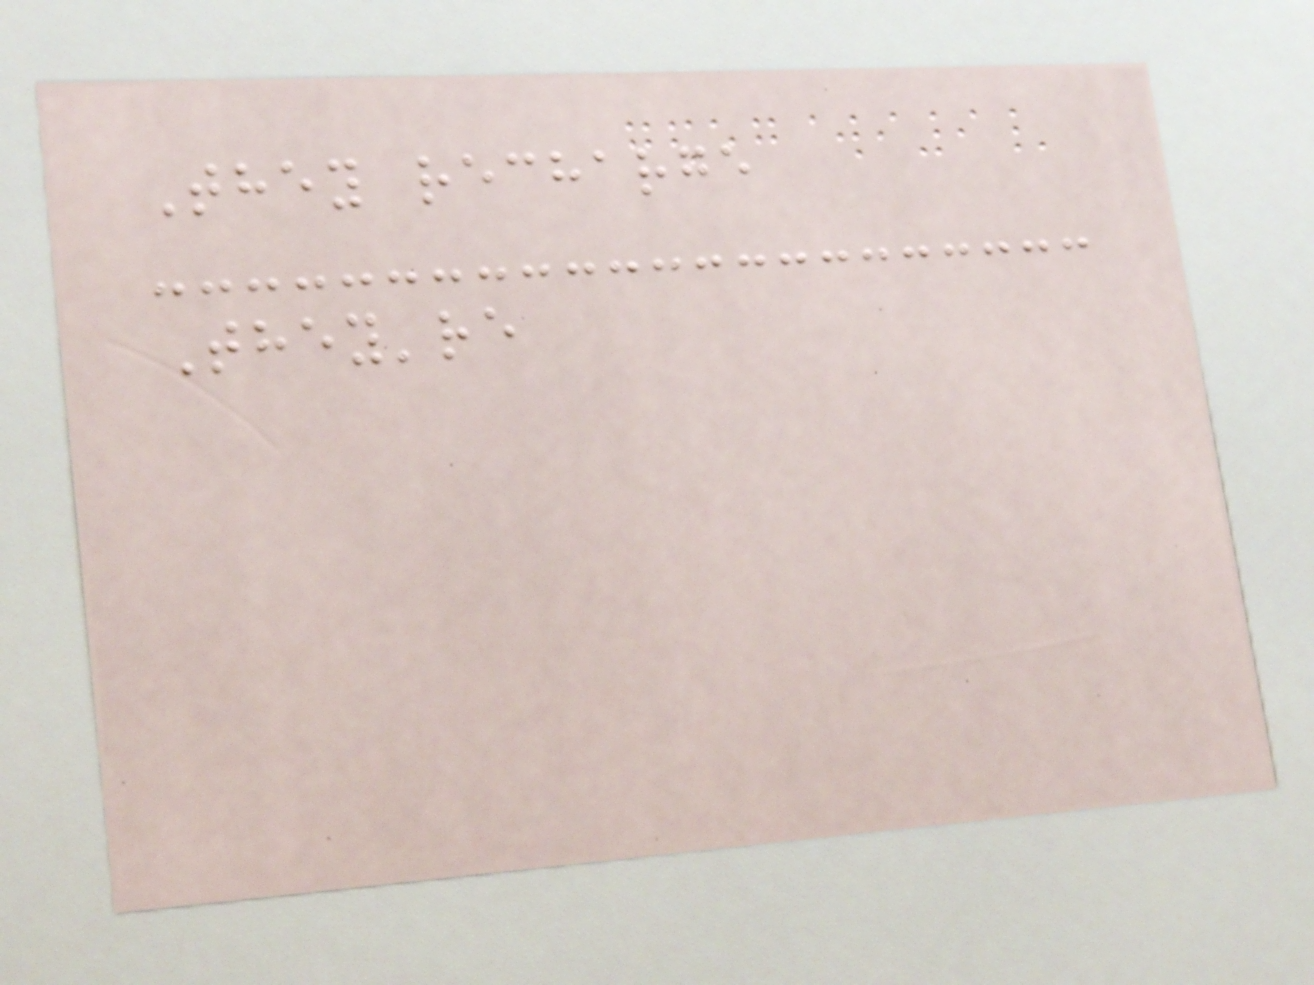They recharge
They're
